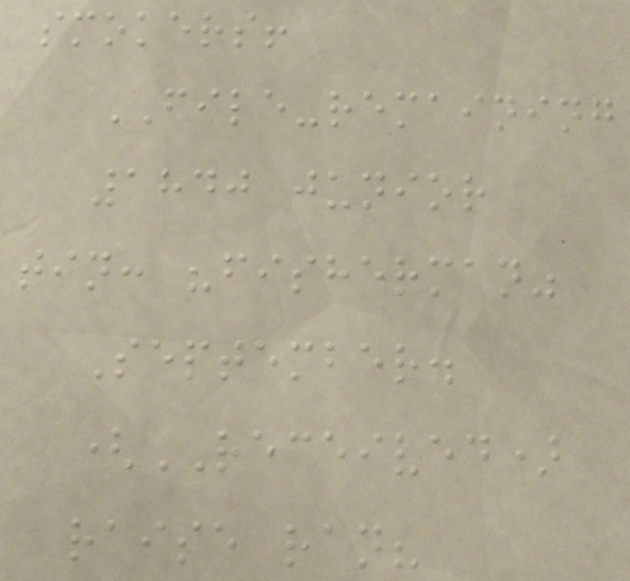smokers!
FILE-remaining
1840 junior
tin: "fisherman"
September.
(RECEIVED)
raise ran?
